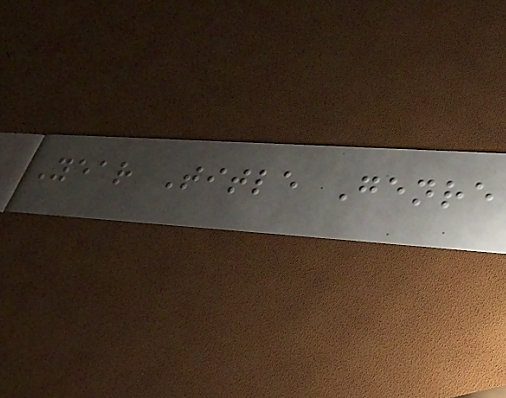Year Title Genre
